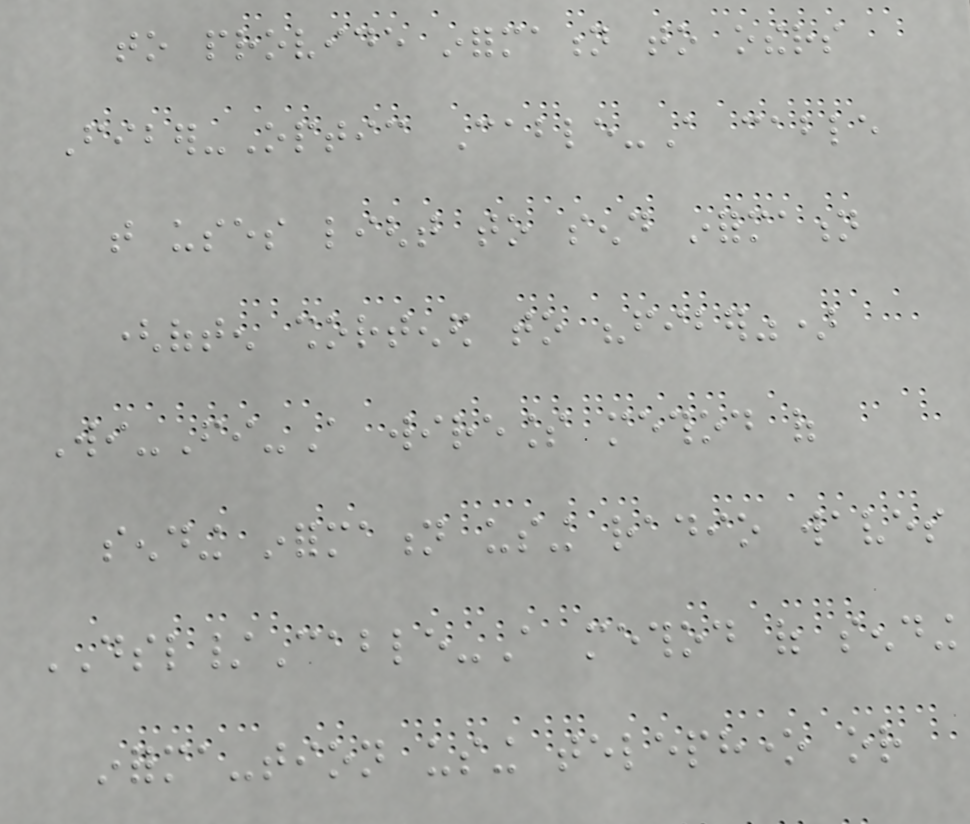to provide information to others
Fiber-Optic Cable-A cable
that uses light to send information
(often shortened to "fiber")
Wi-Fi-A wireless method of
sending information using radio waves
DSL/Cable-A method of sending
informa-tion using telephone or
